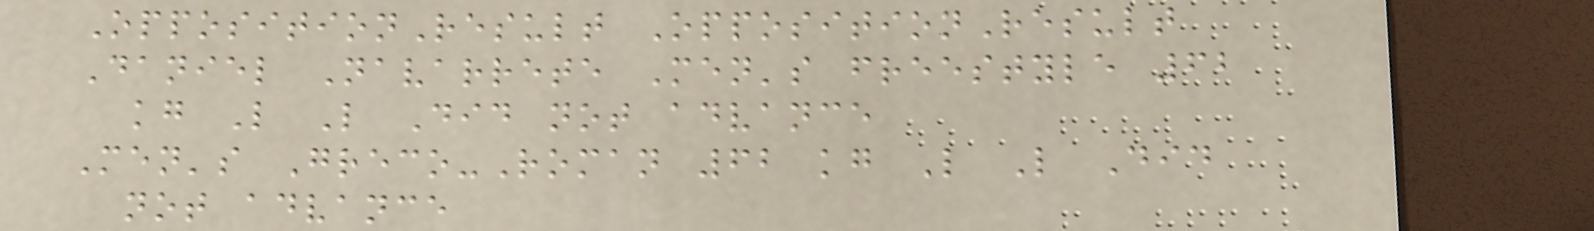OppositionResult OppositionResult
Daniel Navarrete Men's freestyle 62
kg L L Did not advance
Men's Greco-Roman 62 kg L L Did
not advance
